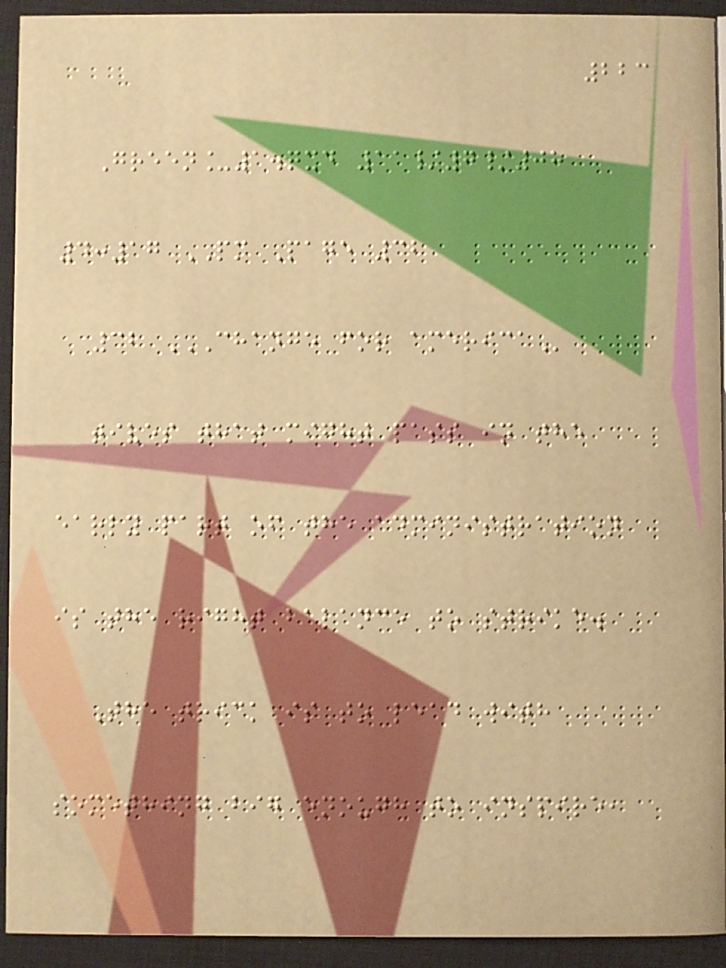223
Green_1.qxd 11/7/08
4:17 PM Page 32
32 CHANGE FOR AMERICA
tives that might pass in the
early part of the administration
is the right balance to strike.
The trick is to lead with
something big enough to inspire,
